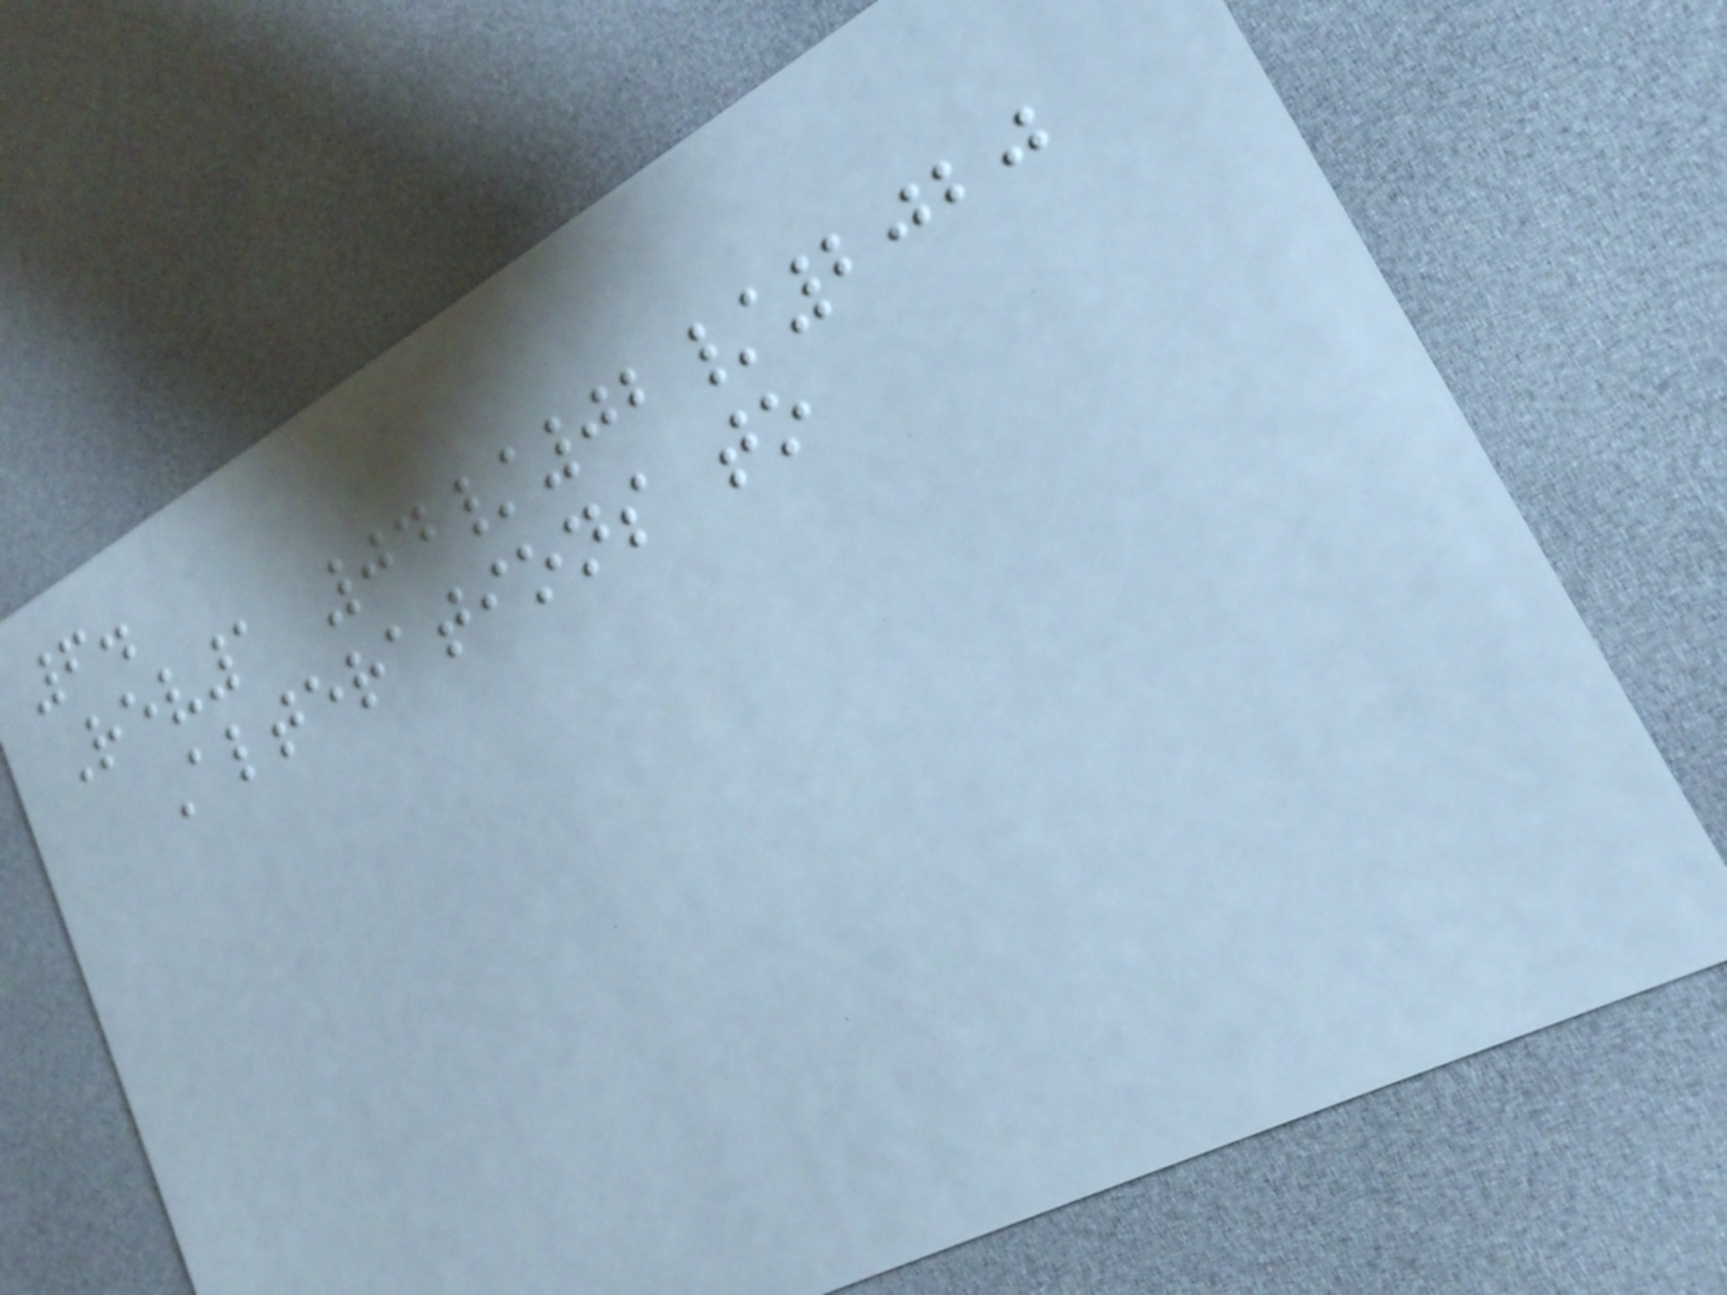6.
Rev1 04/02/2020
Alterations to
